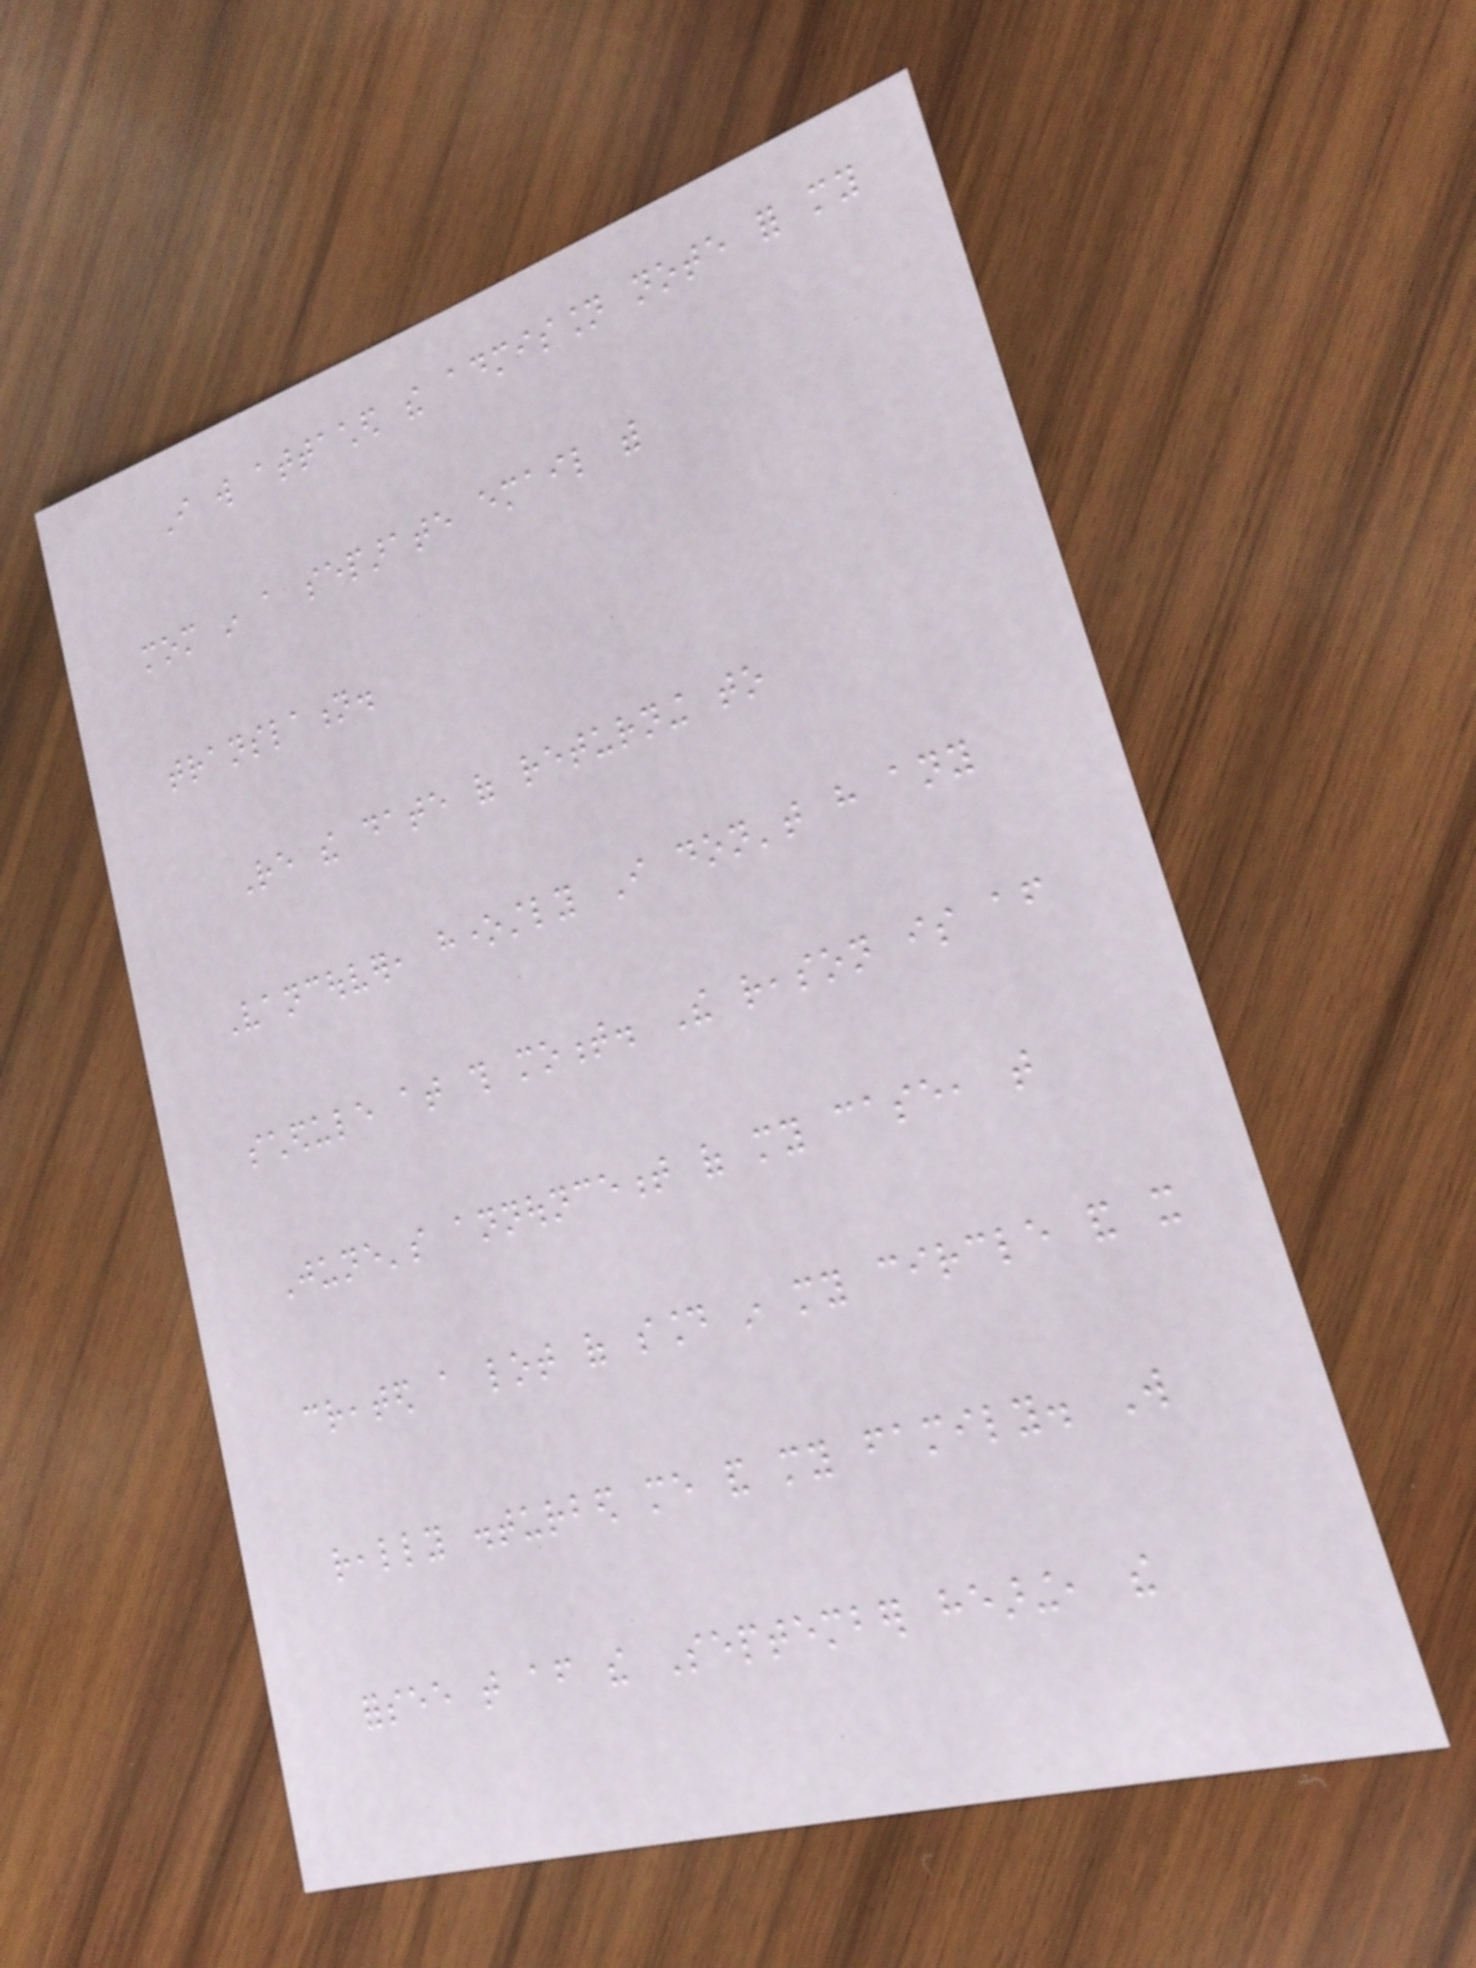I will attached the admission note for my
mom in a separate email with
translation.
Re the date of returning to
Vancouver, honestly I don't have any
schedule at this moment. The reason is after
June's announcement of my case, that
created a lot of sound in my circle and it
really disturbed me and my family. Will
forsee that after the September hearing, the
